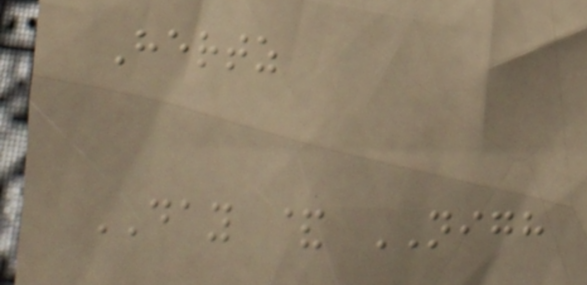Hertz
DAY & NIGH
